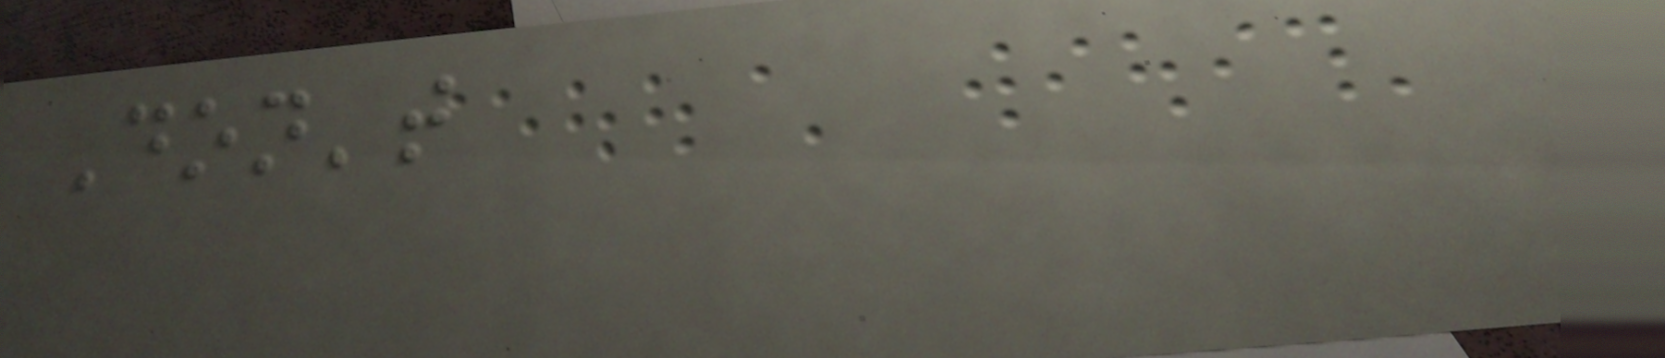Don't
